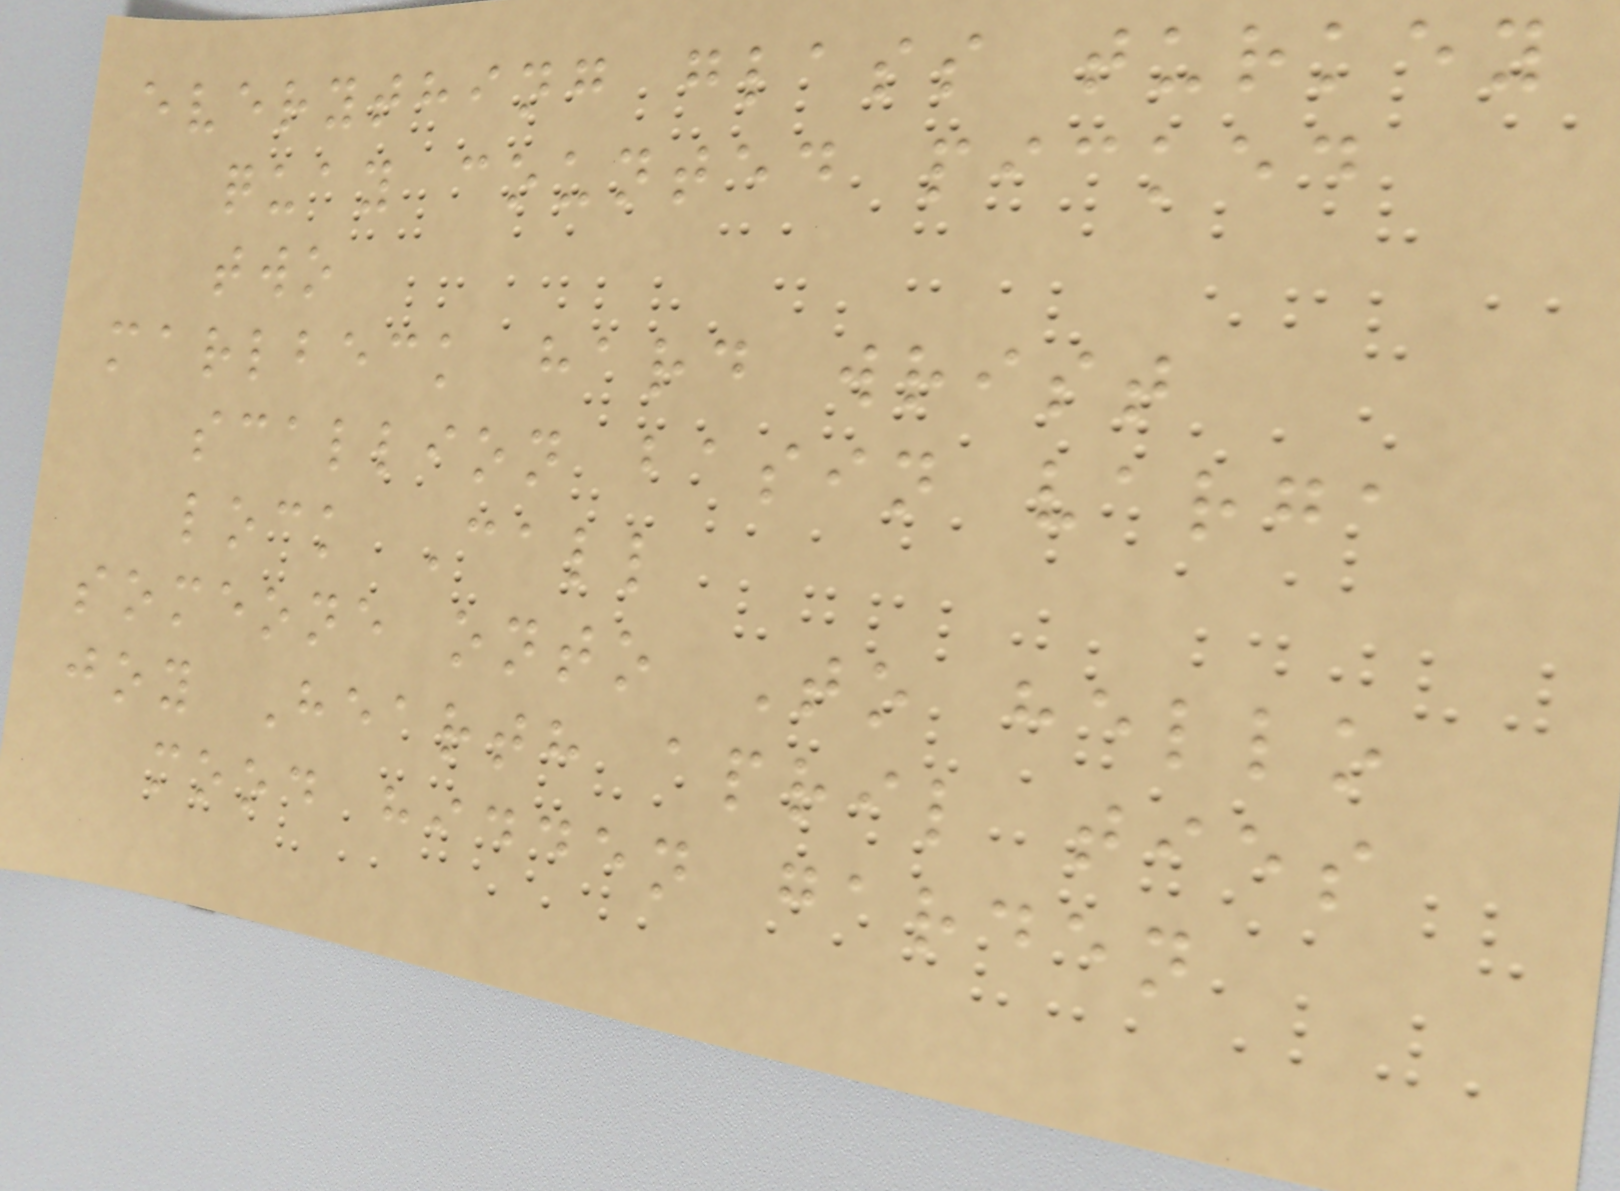everything glass turkey
quay counted picked
two
marlbeck hard wrist
scallion basin varga
lock Call
someone onto To hello
joy Hearth april ties
mood hidden garden
